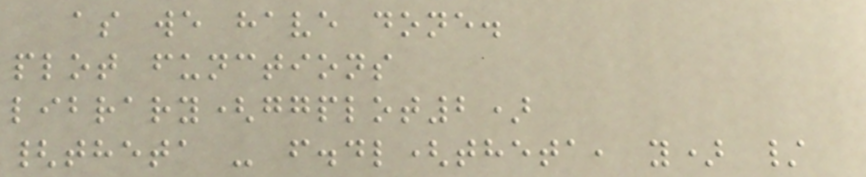as we have done.
plot functions
library(ggplot2)
{theta - f.dl(theta, y) /
